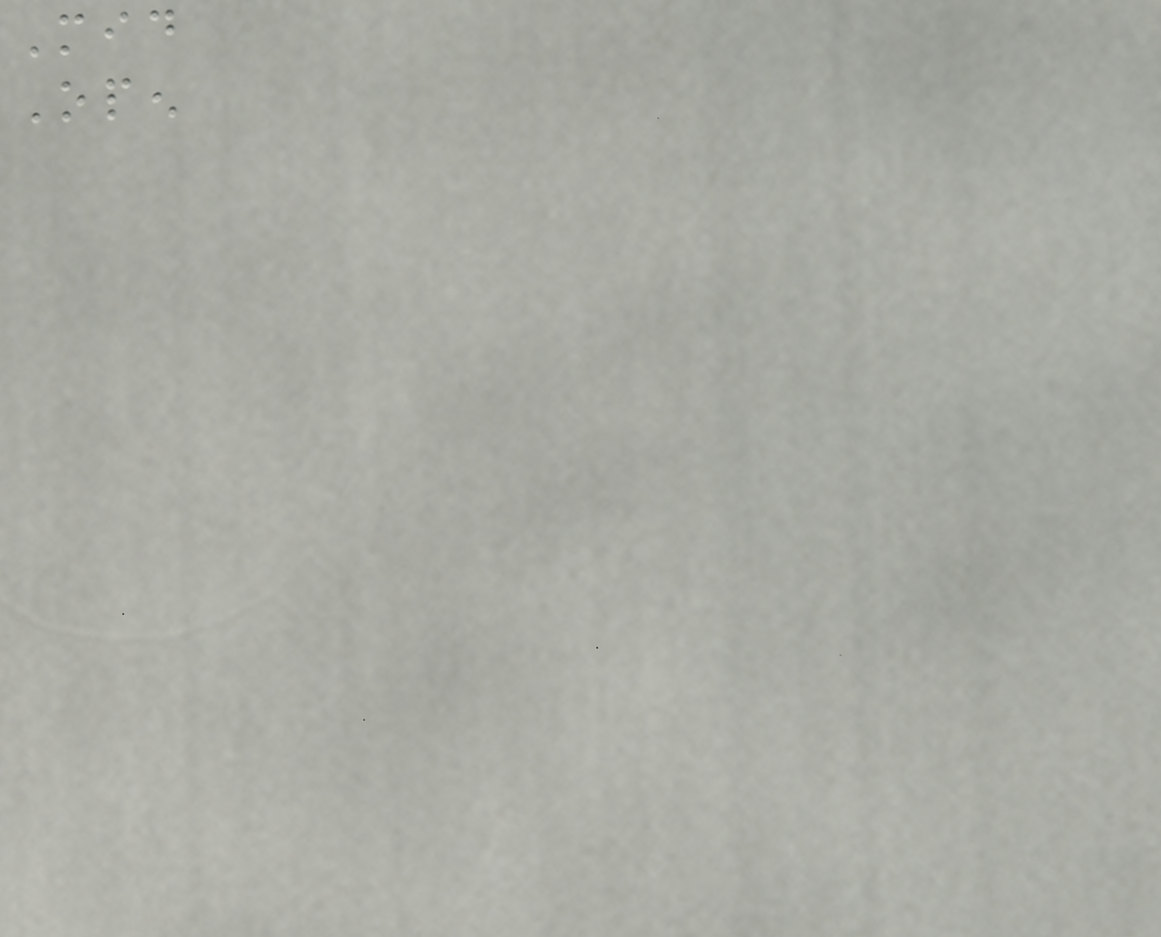Mid
Open
